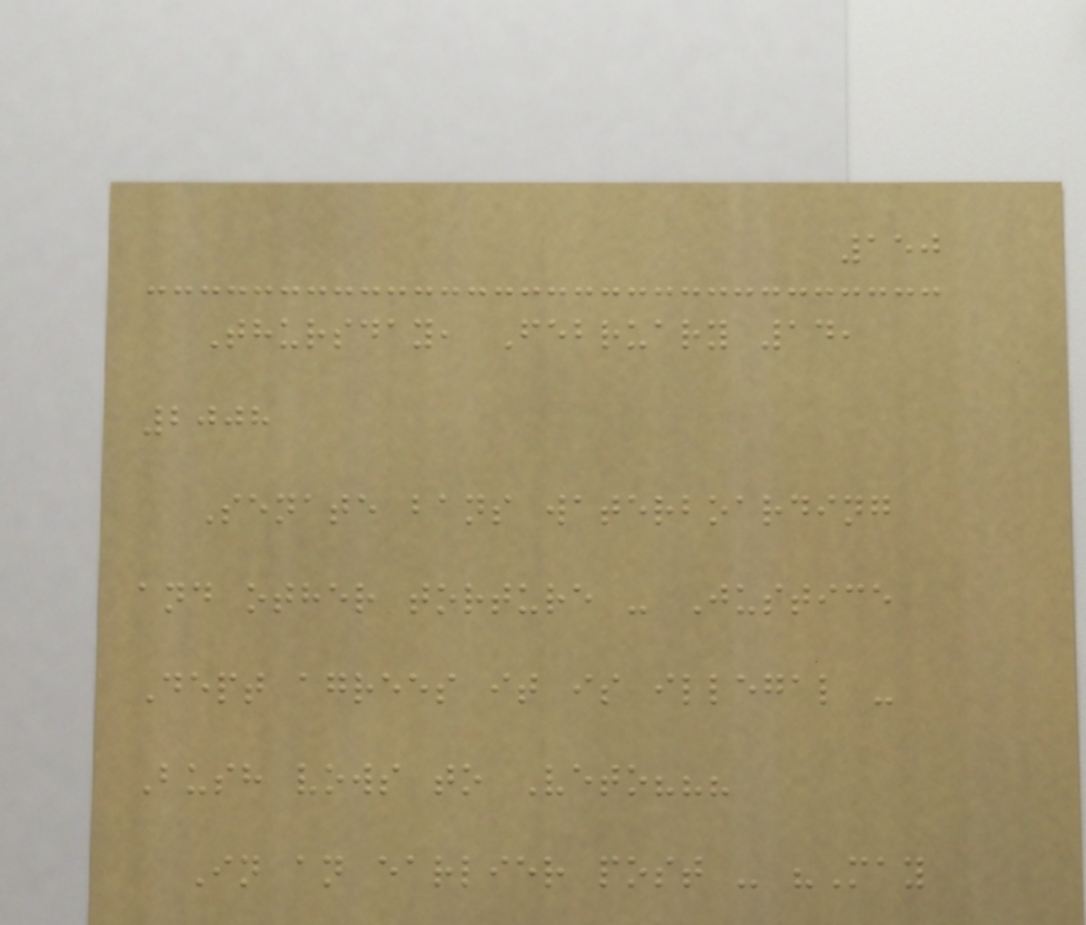150
Thursday, February 14,
2008
Senate bans waterboarding
and other torture - Justice
Dept agrees it is illegal -
Bush vows to Veto???
In an earlier post - "May
